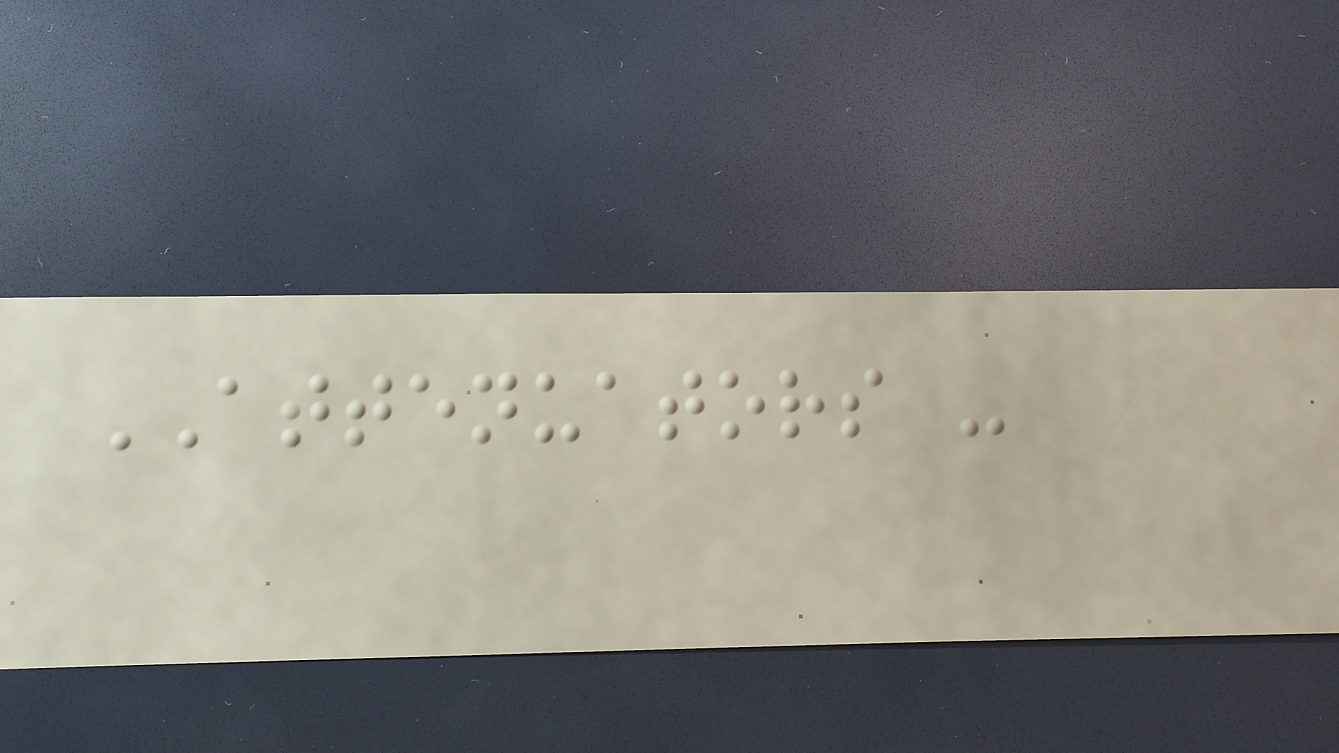ATTENUATORS -
